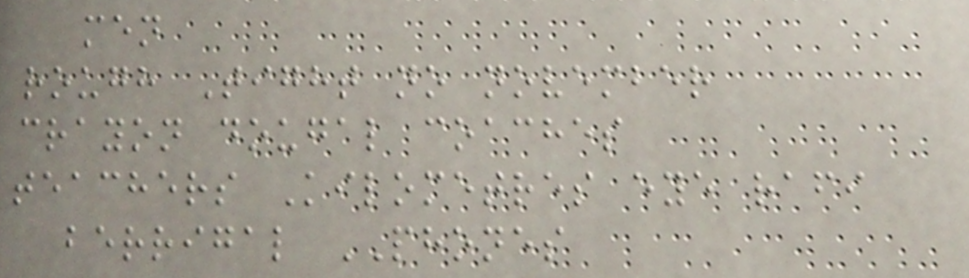men
rough Tight no november
crayon dougal coaches
teachers Kilometres eye rafi
berrigal PHONES
